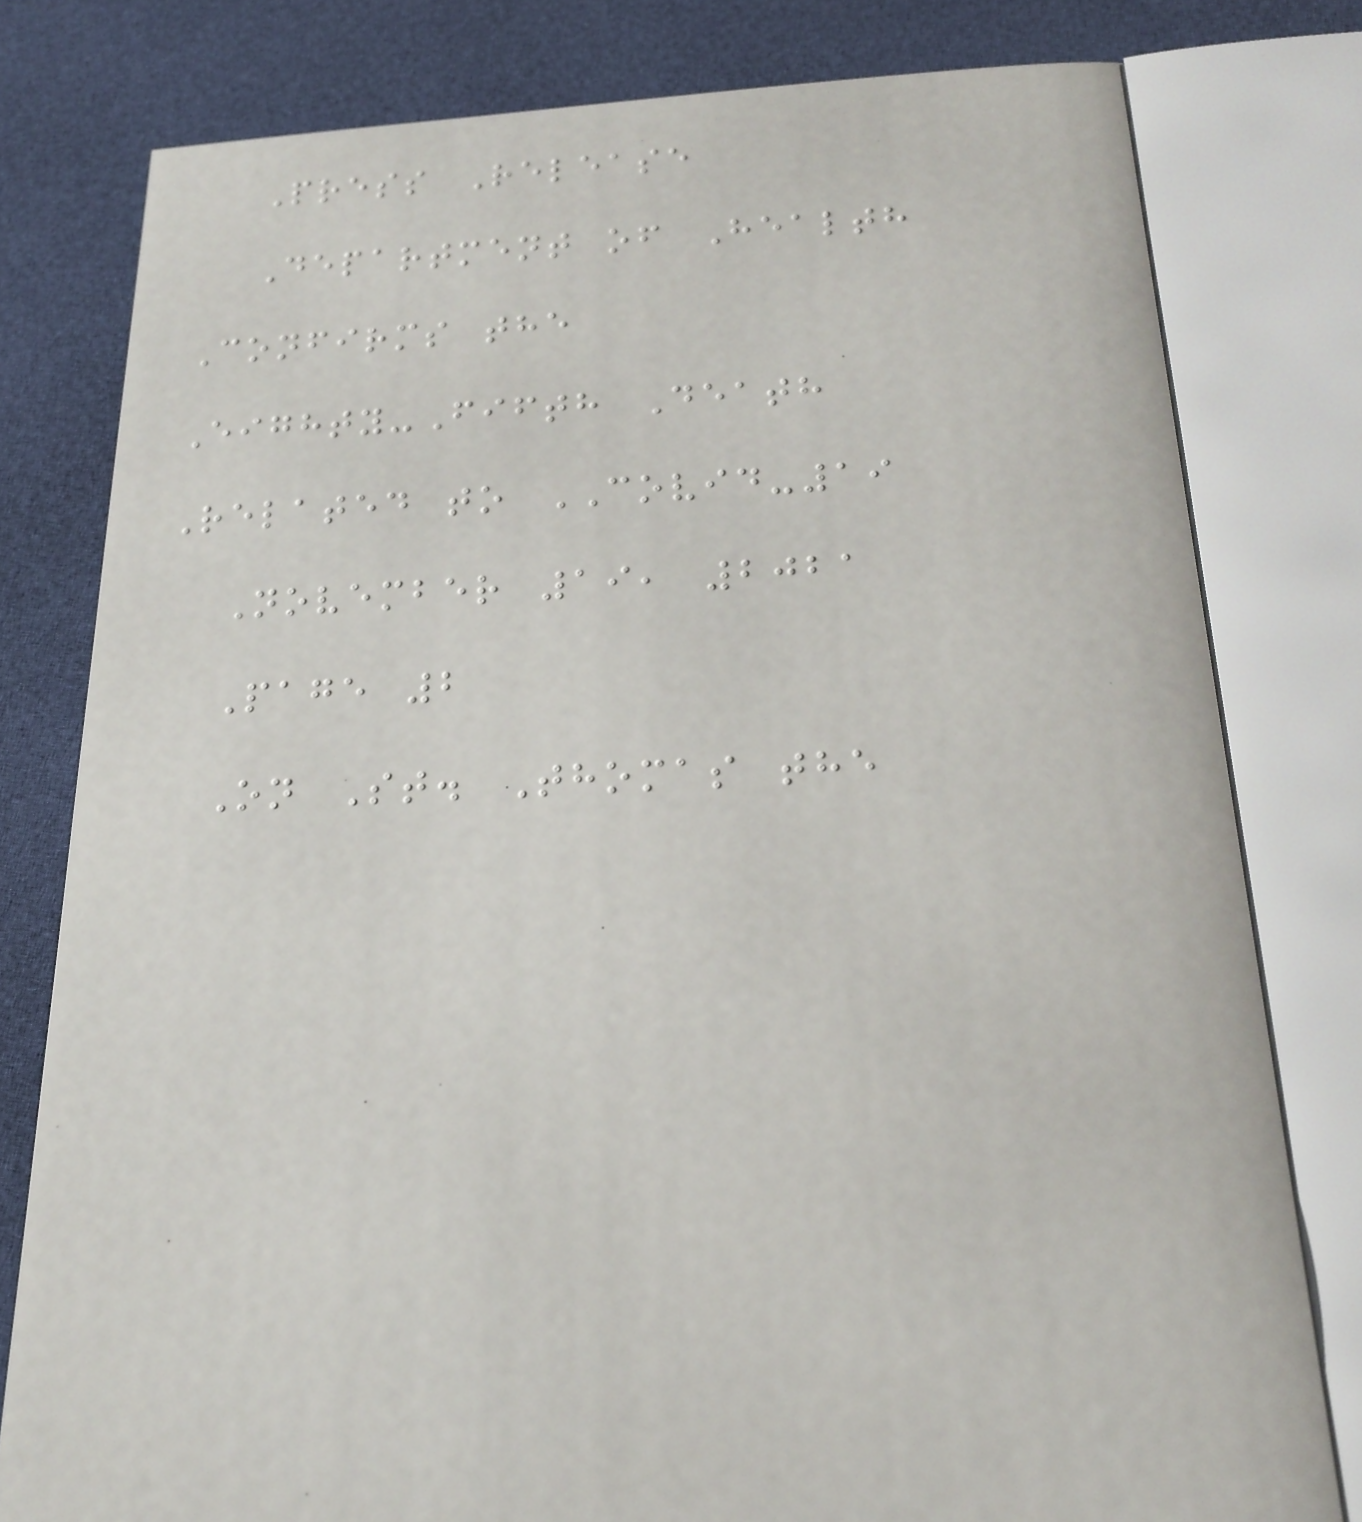Press Release
Department of Health
Confirms the
Eighty-Fifth Death
Related to COVID-19
November 19, 2021
Page 2
On St. Thomas the
